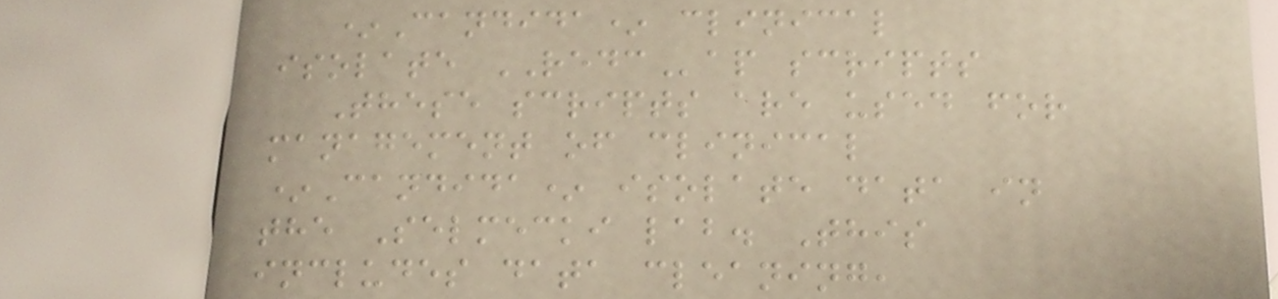*Candida* clinical
isolate REDCap scripts
These scripts are used for
management of clinical
*Candida* isolate data in
the Selmecki lab. This
includes data cleaning,
